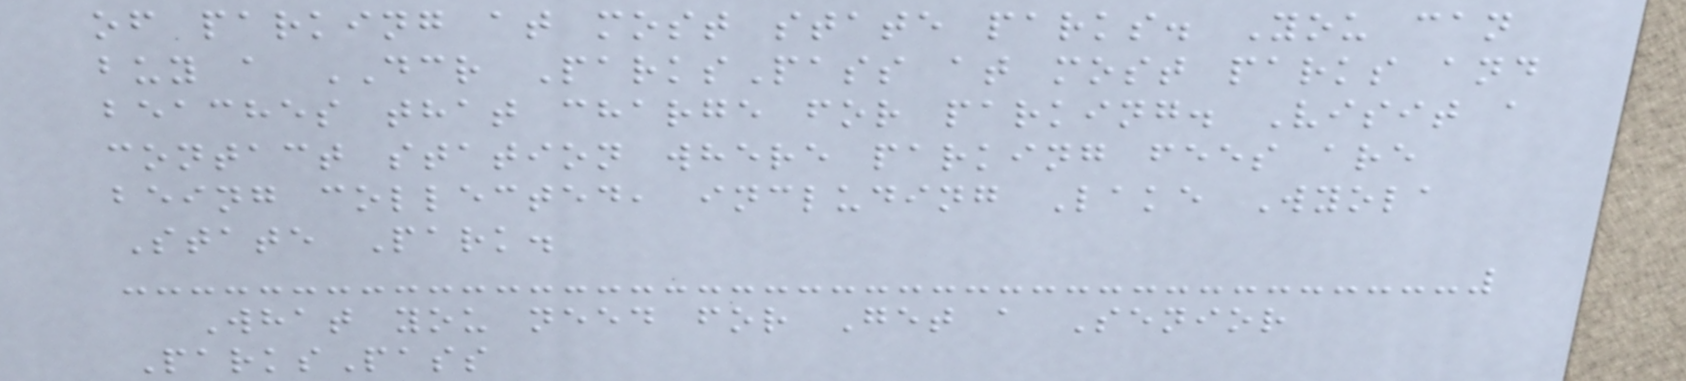of parking at most state parks. You can
buy a DCR ParksPass at most parks and
beaches that charge for parking. Visit a
contact station where parking fees are
being collected, including Lake Wyola
State Park.
What you need for Get a Senior
ParksPass
